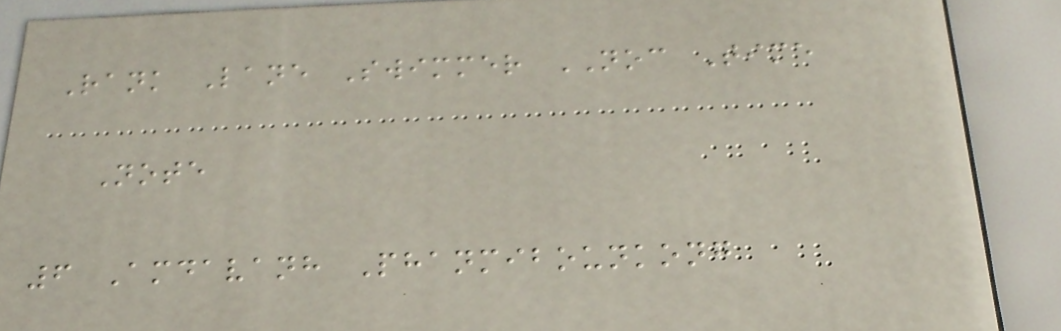Rank Lane Swimmer NOC Time
Note
6 Amdavanh Phanmibounkong
